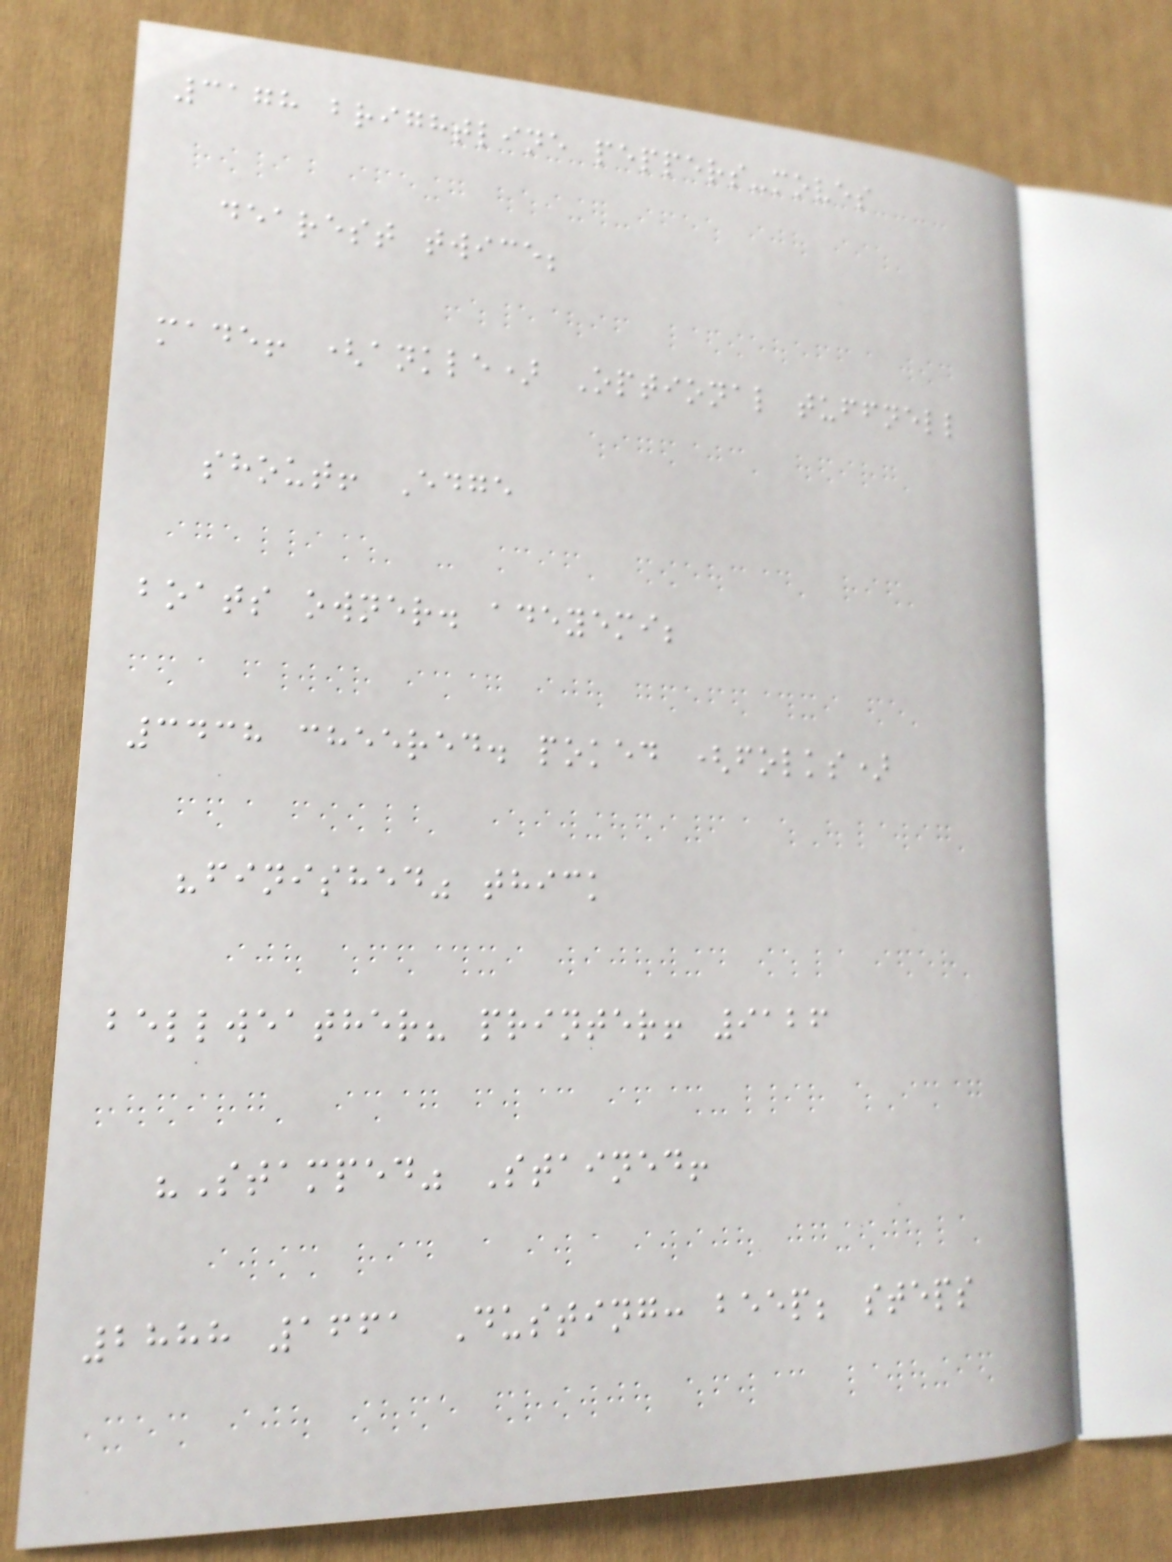3178 brightline peppers-moves
dearest twice;
made! (ankle) Optional tuffnell
shout! Edge
boats owner. adeyemi;
3438 cheered. poked (folks)
"finished" thick
bellweather? printer! 9126
"Stamped" Stained!
2888 1661 Dusting: beep; steps
